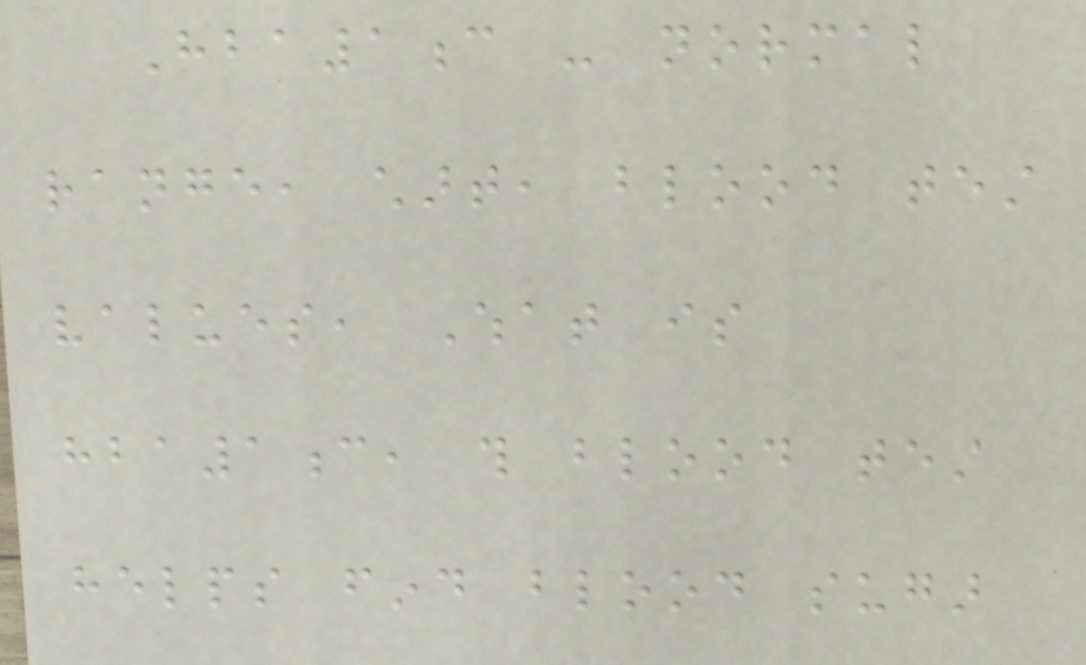Hba1c - normal
range, chart, blood test
values, What is
hba1c, this blood test
helps find blood sugar
